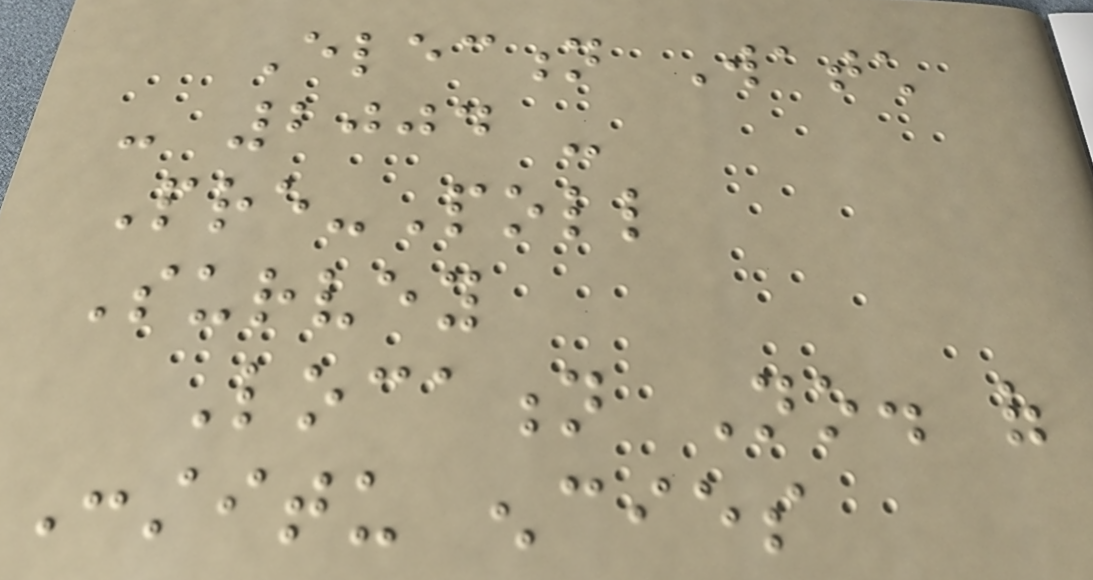Election Watch
- 2004 -
Pre-Poll
Survey
Location No. of
Constitu encies
